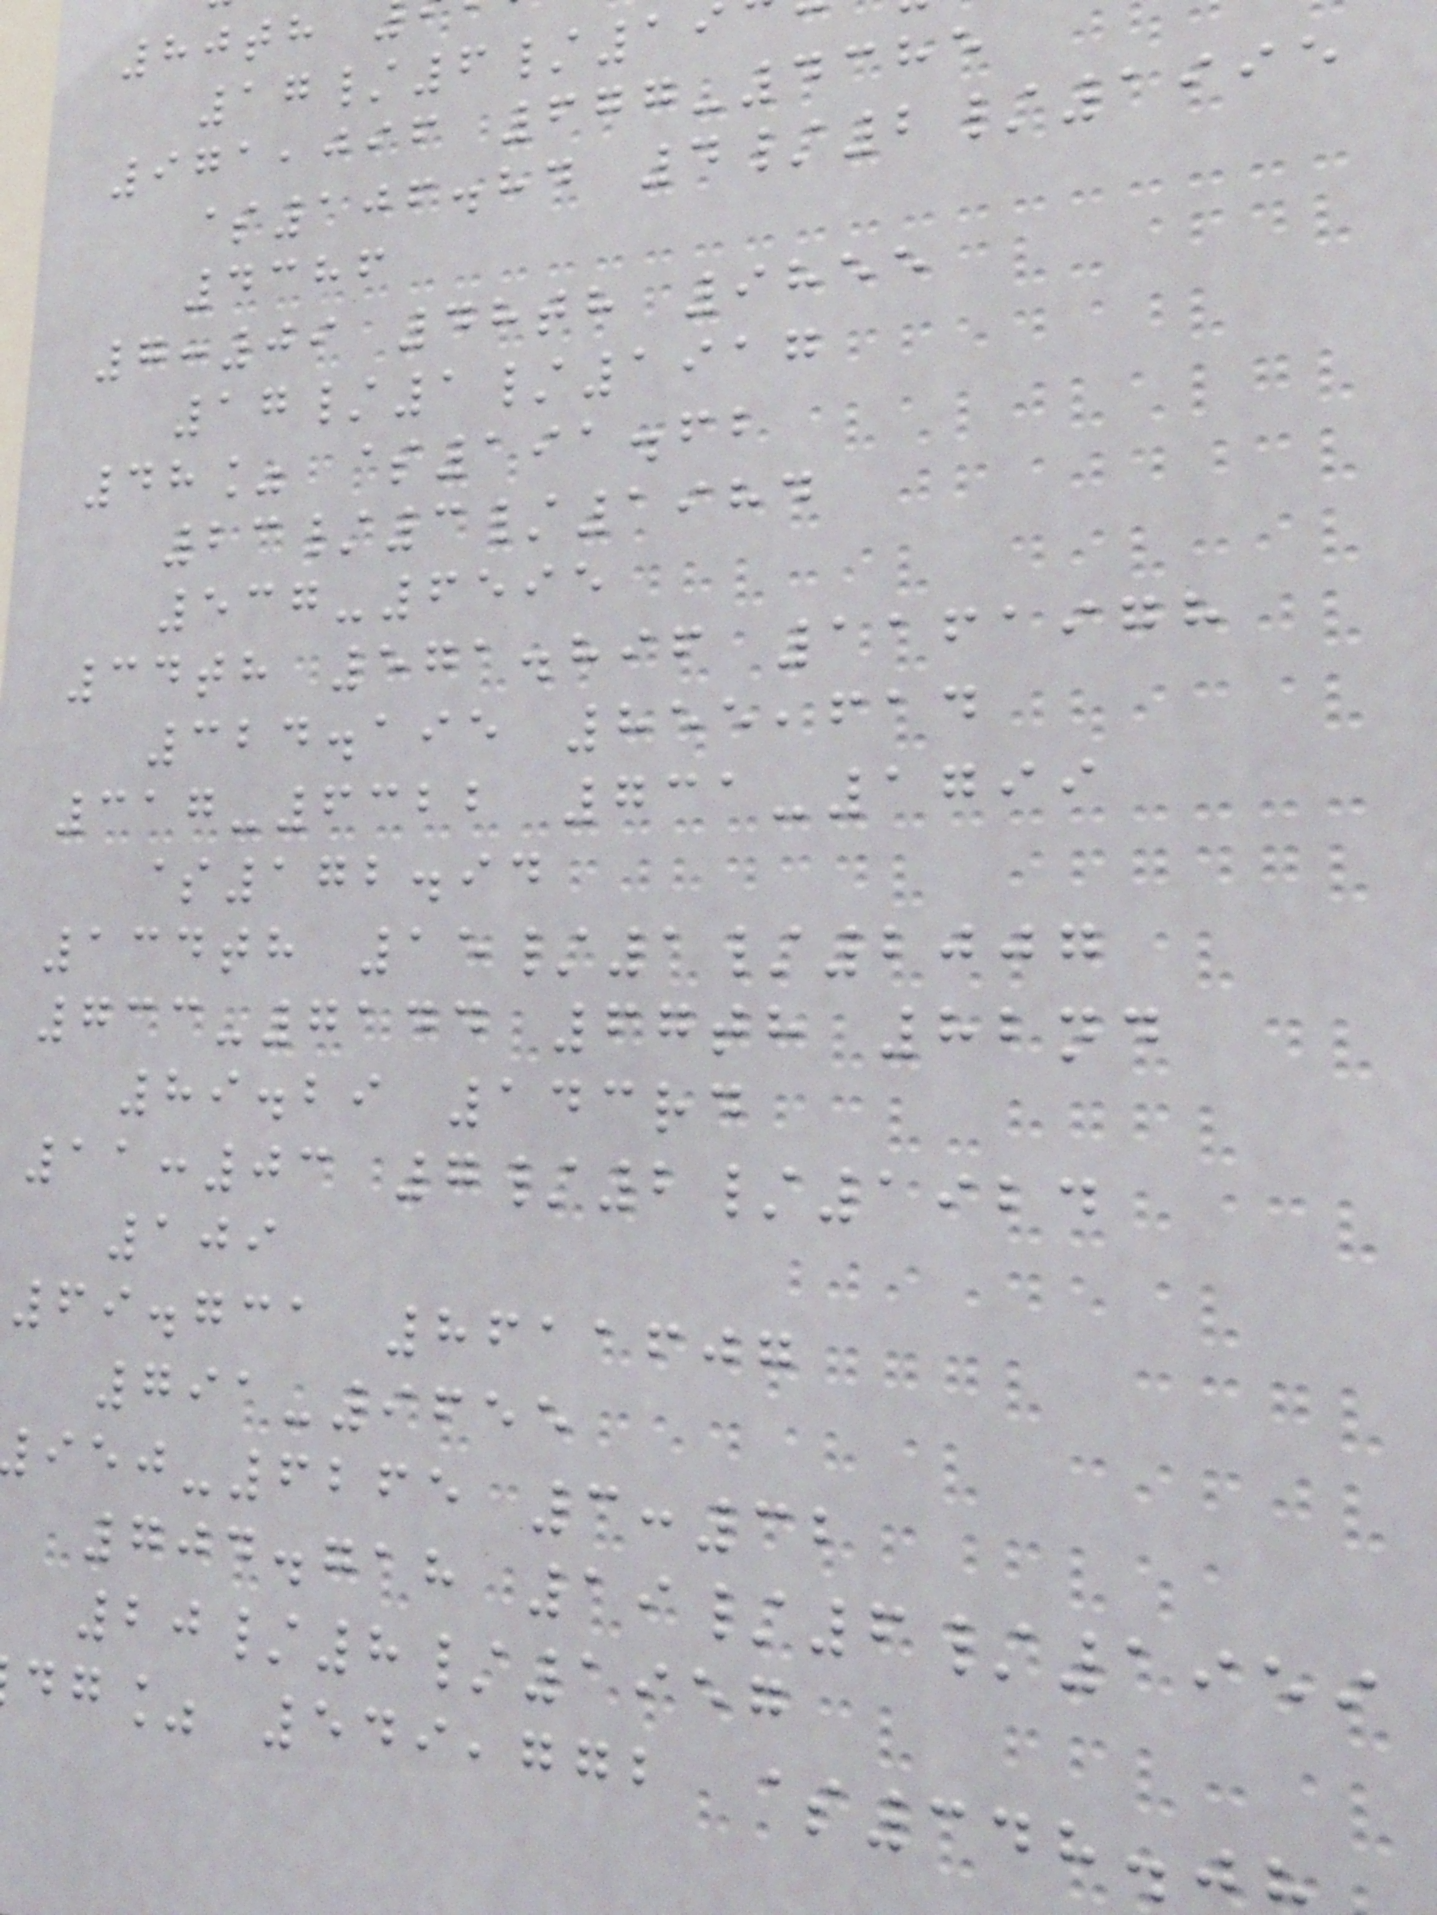17/6/19
971,096 677-4385
$106.84 4/2/1995
4386
7:09 48th 9855
17/1/1917
48% $191.62
23/3/1984
537-6595
34th 571.896 1161978
324.195 855,614
317-6322 731-1799
$172.94
134th 15/1/2007
733-7144 67th 82nd
89.29 143rd
11:03 7/2/1924
109
69.731 8611607
791-9655
-6265 3:32
704.718 19/6/1959
20/8/1957
dg% 549,772 $348.
